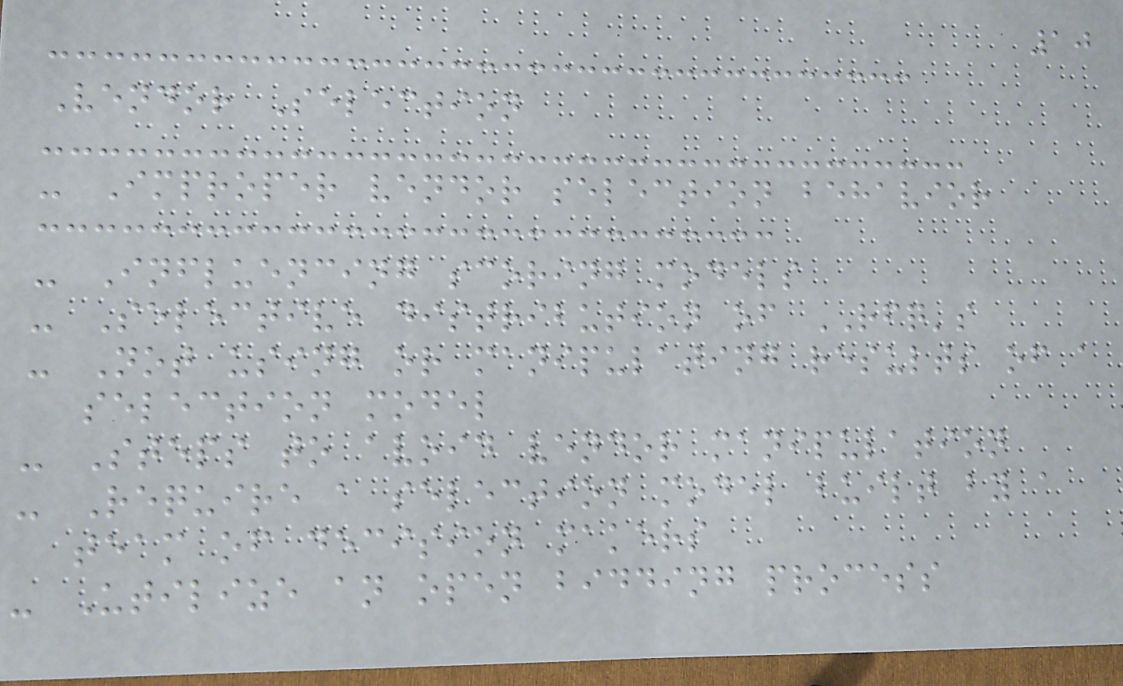10
Vendor Selection
- Improper vendor selection behavior
- Influencing scoring models
- Selective distribution of RFQ's
- Not using or manipulating results of a
selection model
- Steps to avoid vendor manipulation
- Require a selection model built by a
team of decision makers
- Utilize an open bidding process
